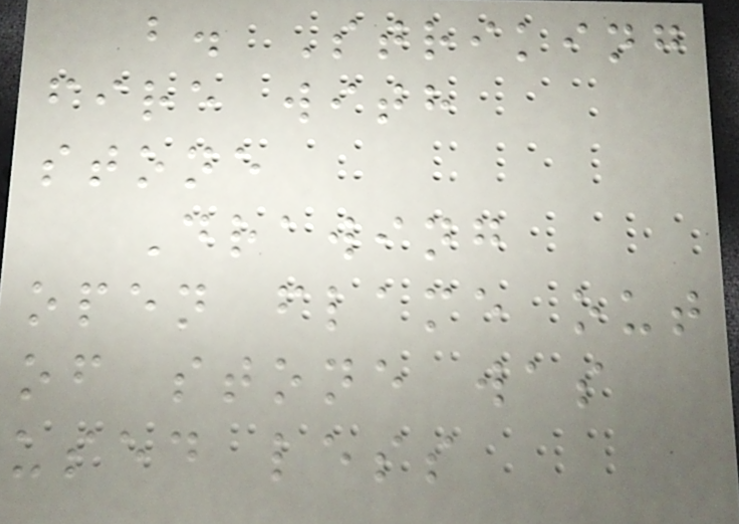b. Striking
fire with
stone
Drawing
open flame out
of stone was
used less
